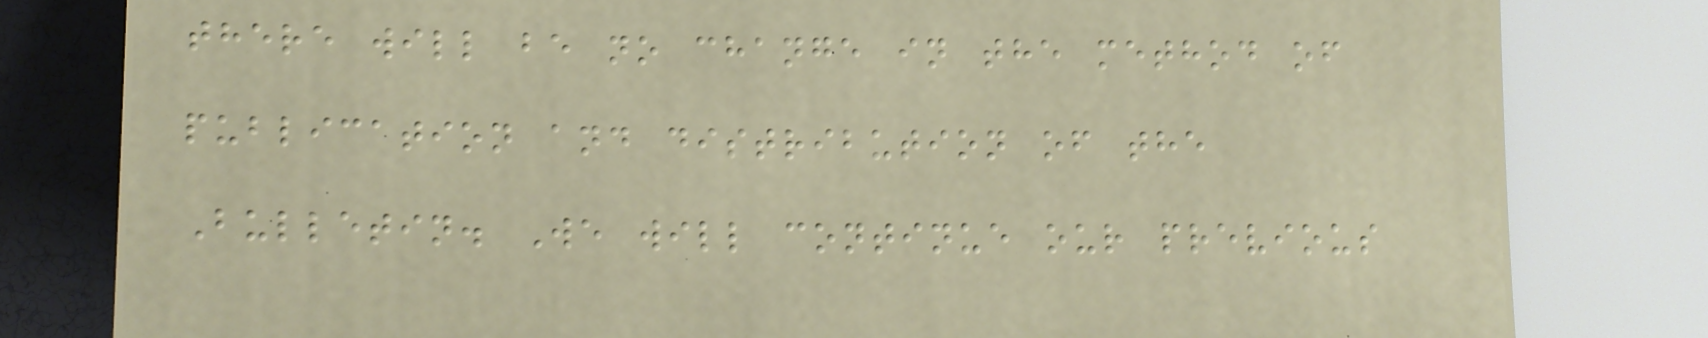there will be no change in the method of
publication and distribution of the
Bulletin. We will continue our previous
